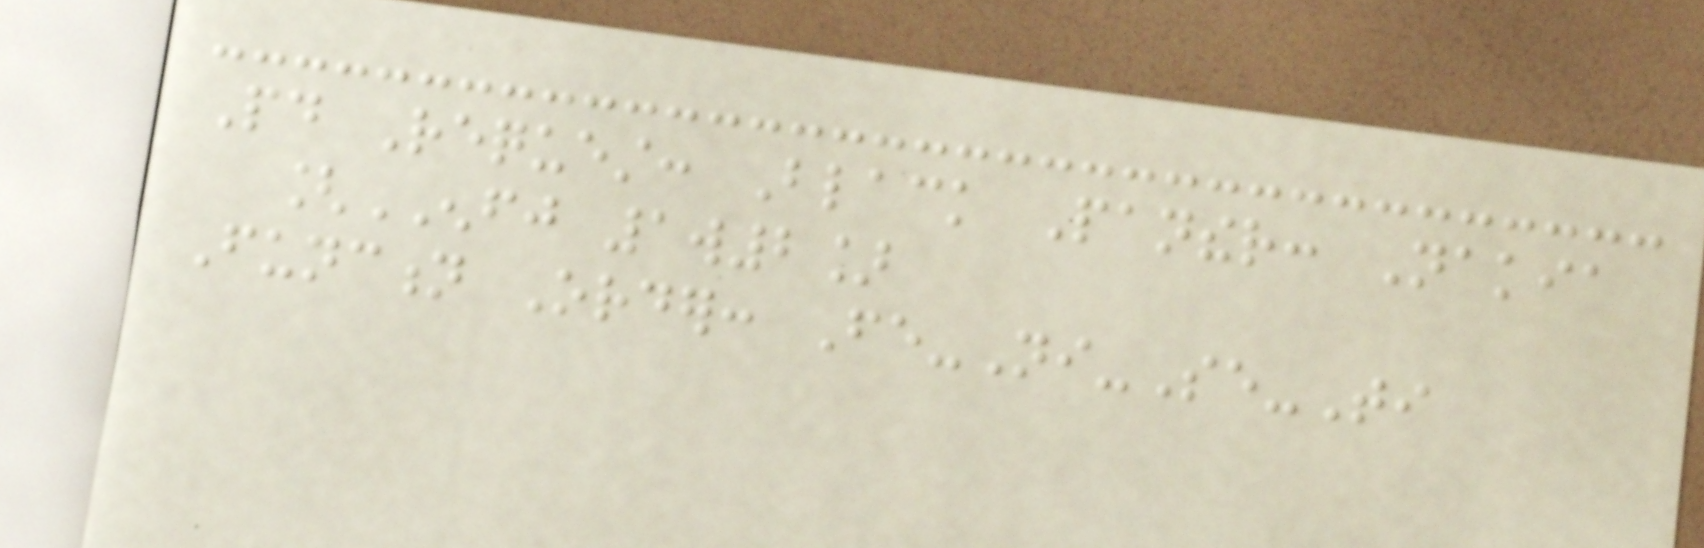Paid Request: Black Panther: Nakia
[ENFJ 1w2]
Function Order: Fe-Ni-Se-Ti
